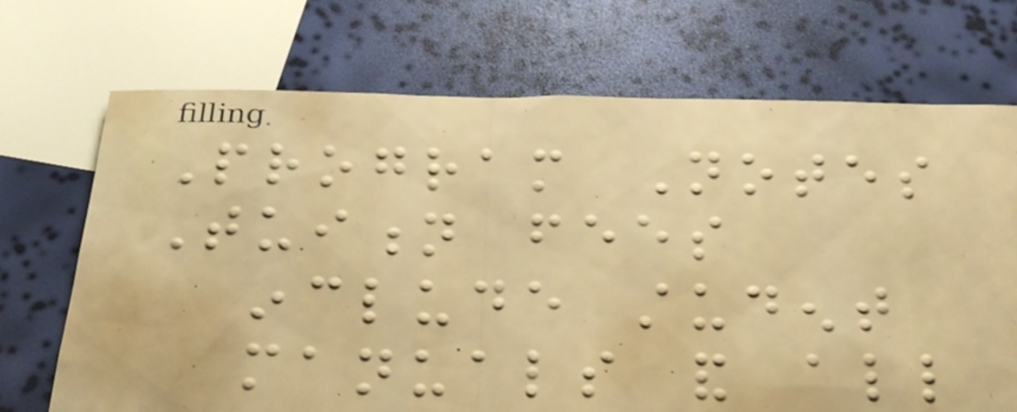Program Notes
Tuition fees
include student
manuals and all
